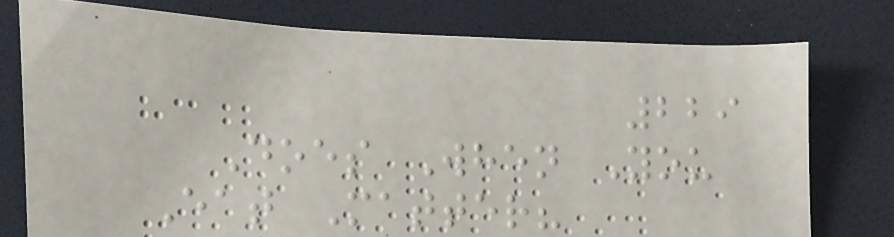229
Does When You
Eat Matter?
